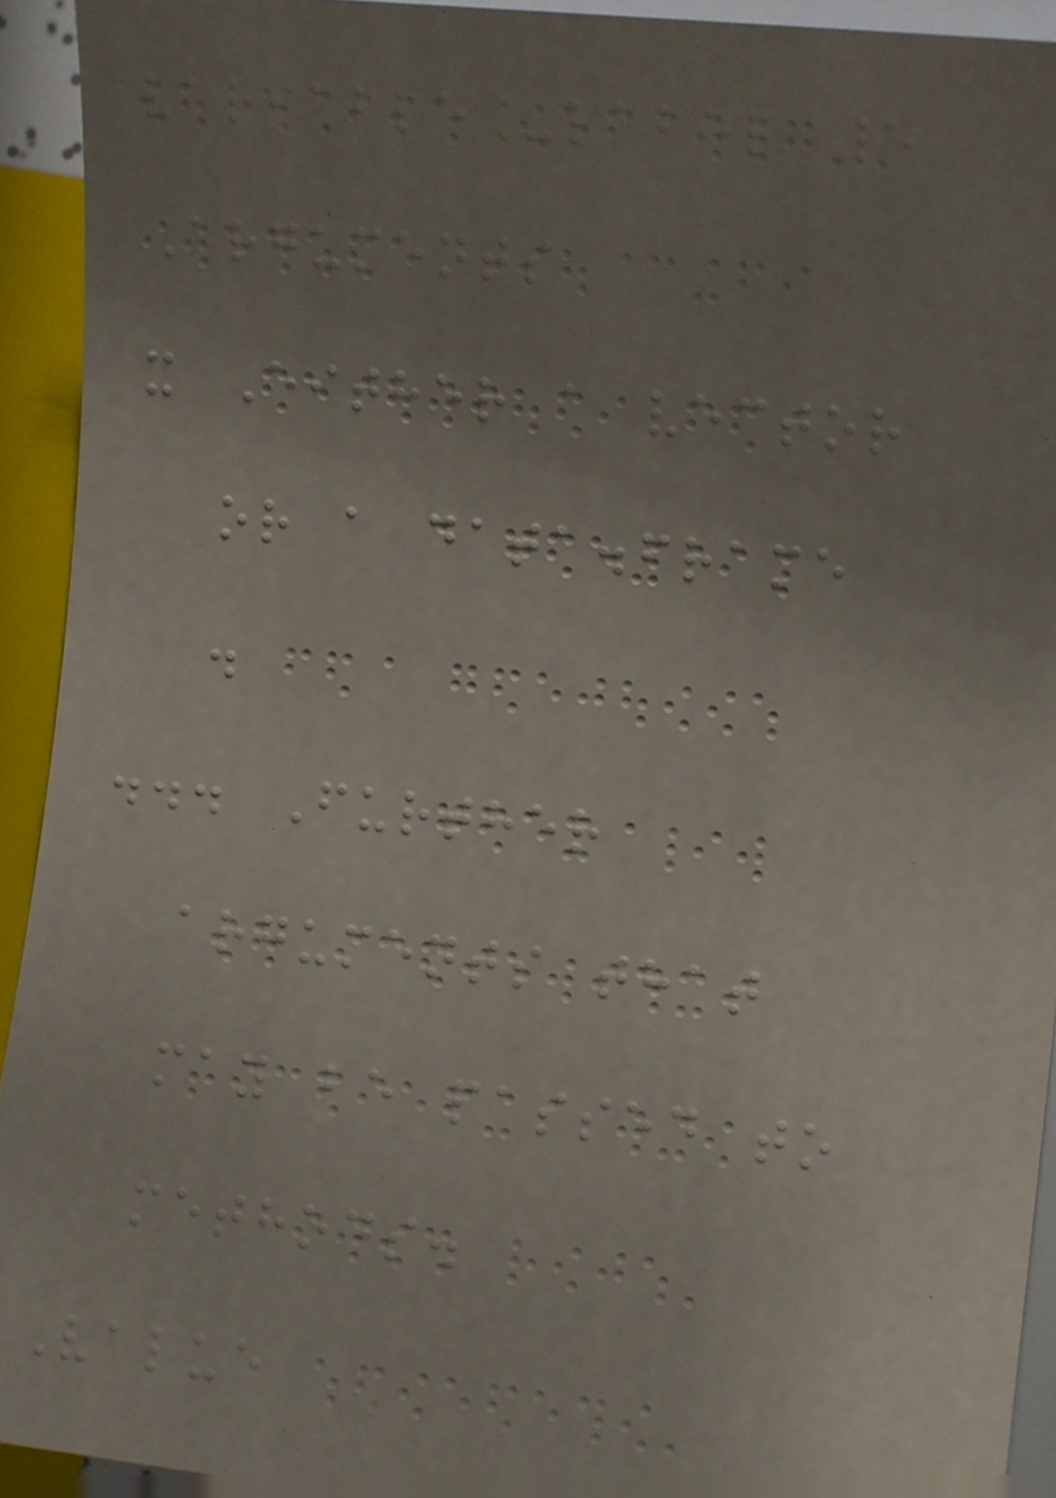variable_label 5
Arguments
x Either a vector
or a data.frame
.
... Further
arguments that
may be passed to
methods.
Value
